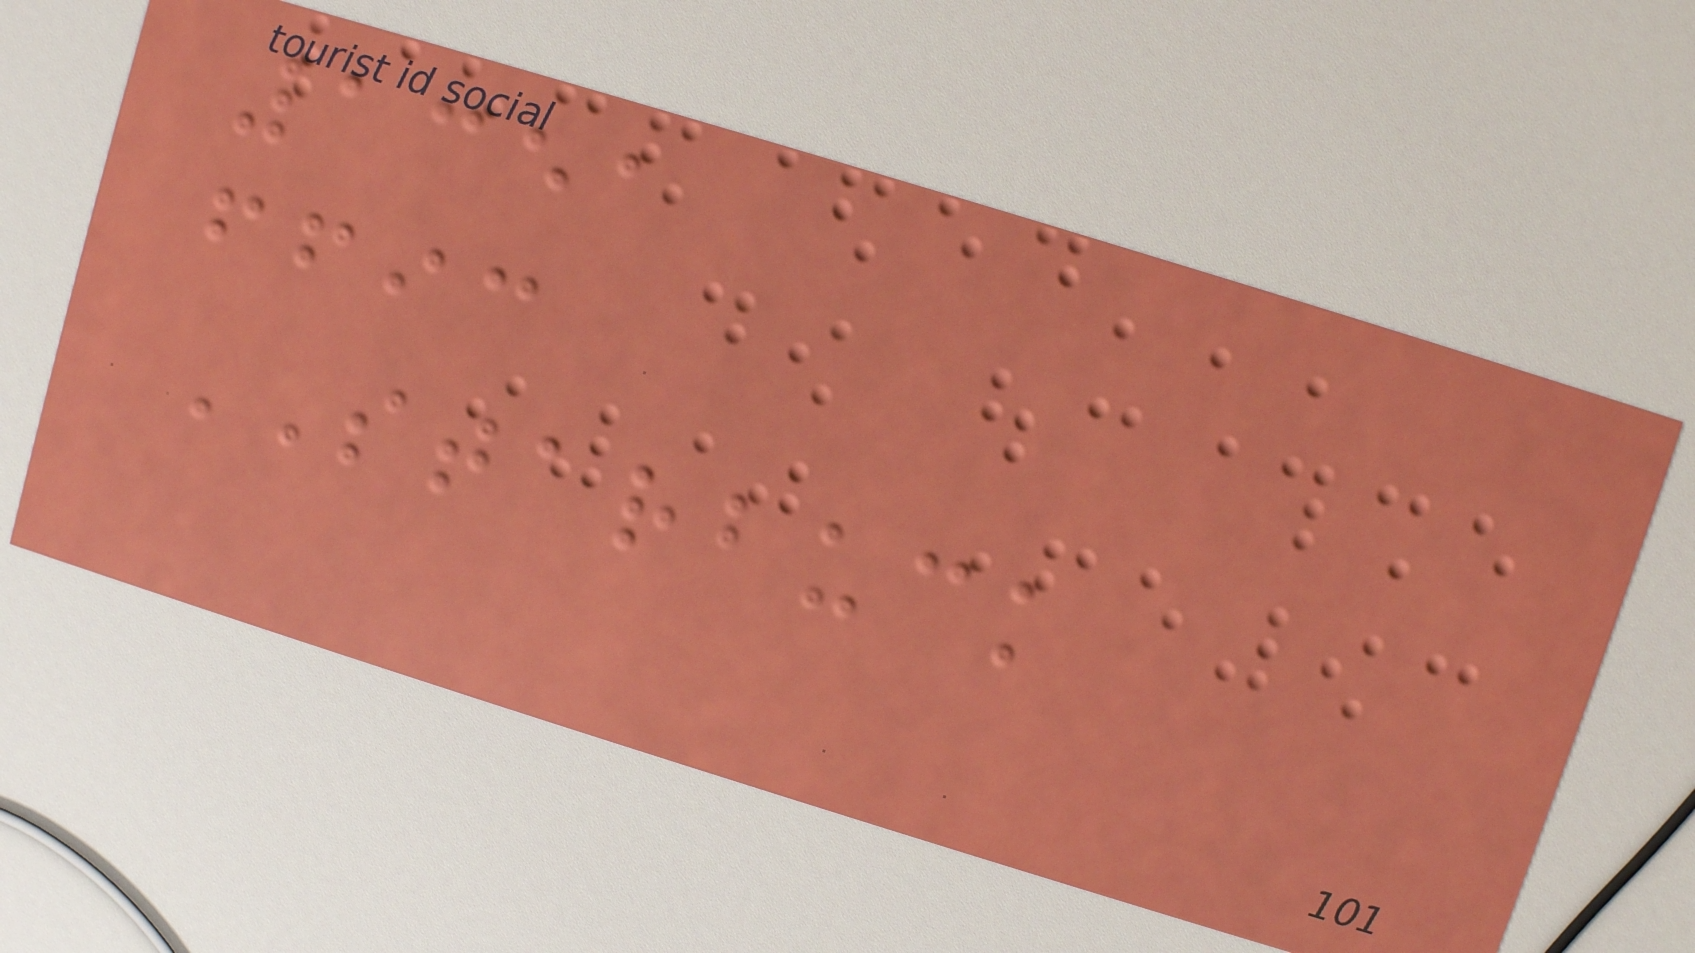1351
ffic
STARBUCK
